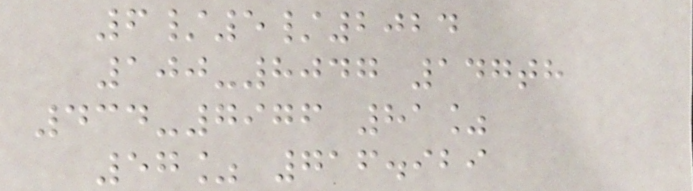6/5/2024
100-8047 147th
434-7976 81%
57% 716.929
